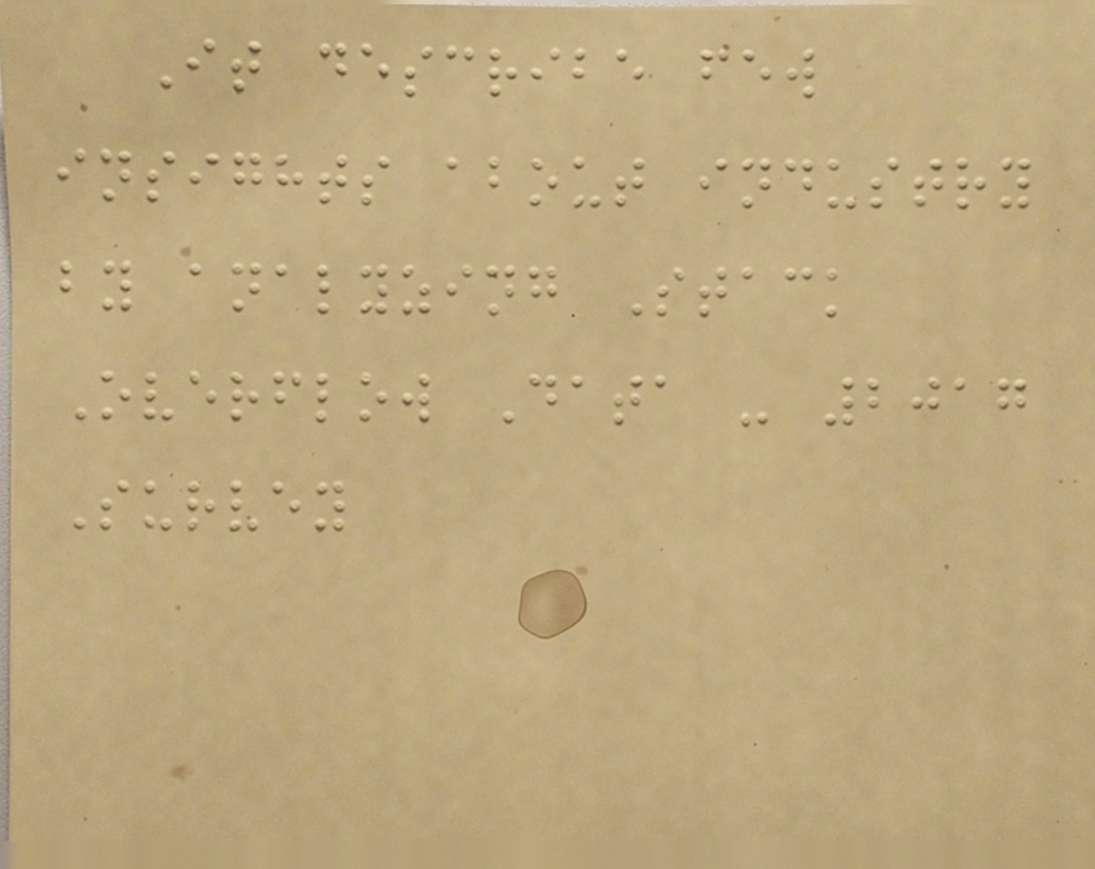It describe few
insights about industry
by analyzing Stack
Overflow Data - 2017
Survey
